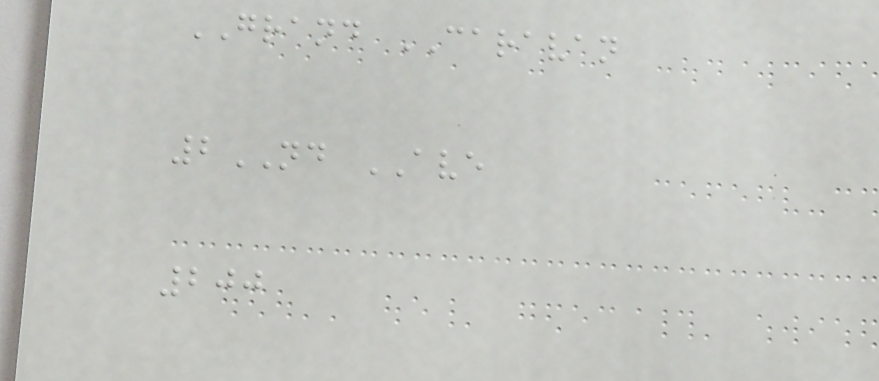GRAND CARAVAN
2ND AVE
200
